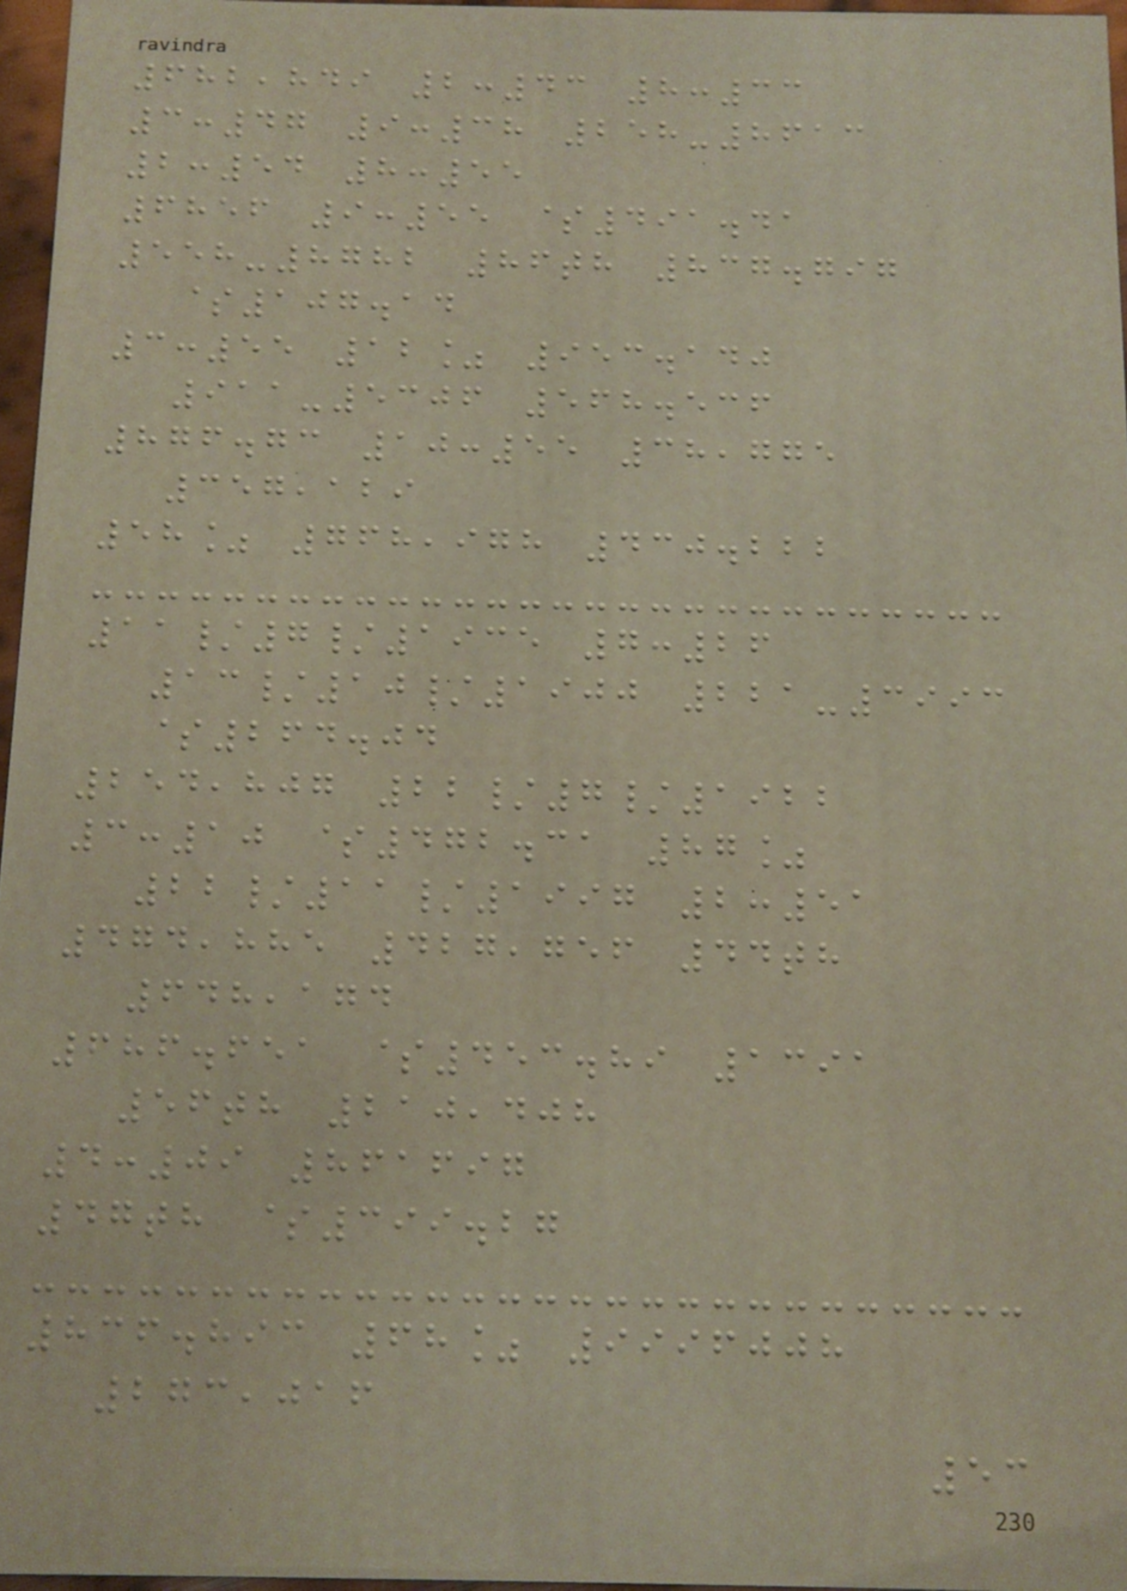682,849 2:43 8:33
3:47 9:38 258-8613
2:54 8:55
6856 9:55 $491.41
558-8782 86th 837.797
$107.14
3:55 12% 953.140
911-5306 568.536
876.73 10:55 38,775
357,129
58% 768,978 430.222
11/7/1935 7:26
13/10/1900 221-3993
$264.04
254,807 22/7/1922
3:10 $472.31 87%
22/11/1997 2:51
474,885 427,756 44th
648,174
686.651 $453.89 1391
56th 210,408
4:09 861697
47th $399.27
836.893 68% 9996008
273,016
53
